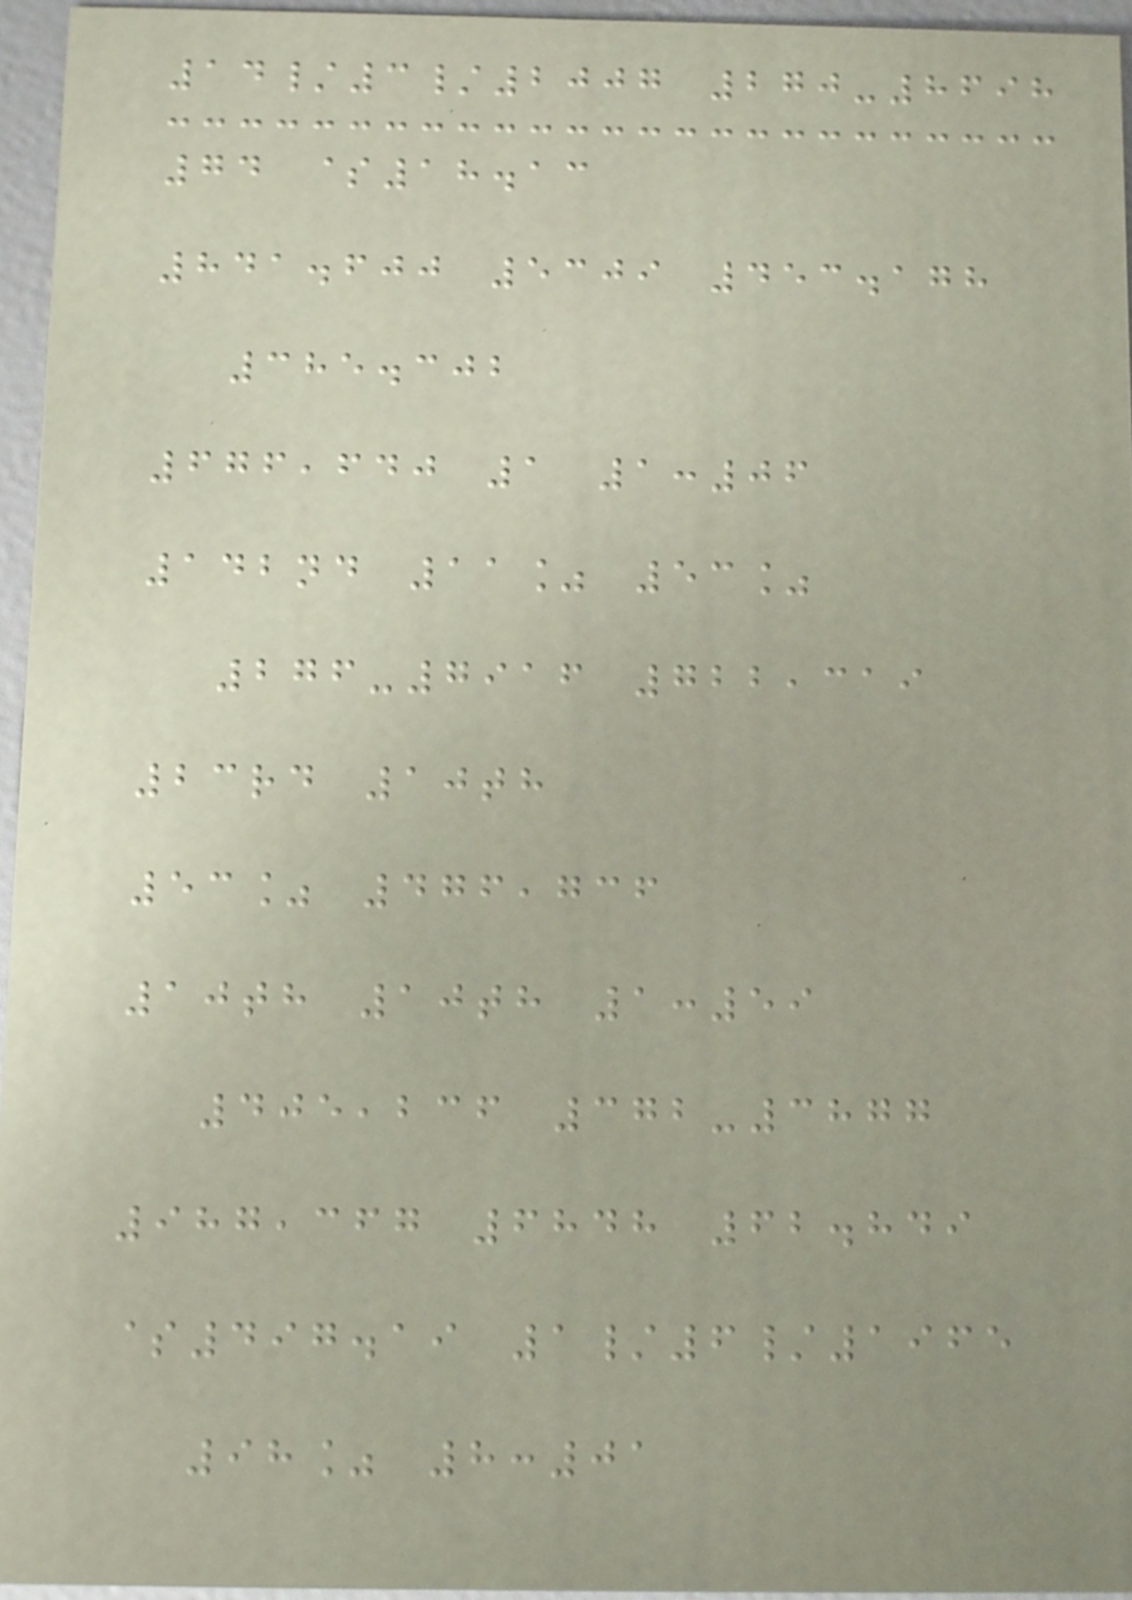14/3/2007 270-8698
74 $18.13
841.600 5309 453.178
385.302
676,640 1 1:06
142nd 11% 53%
276-7916 722,319
23rd 10th
53% 476,736
10th 10th 1:59
405,236 372-3877
987,367 6848 62.849
$497.19 1/6/1965
98% 8:01
